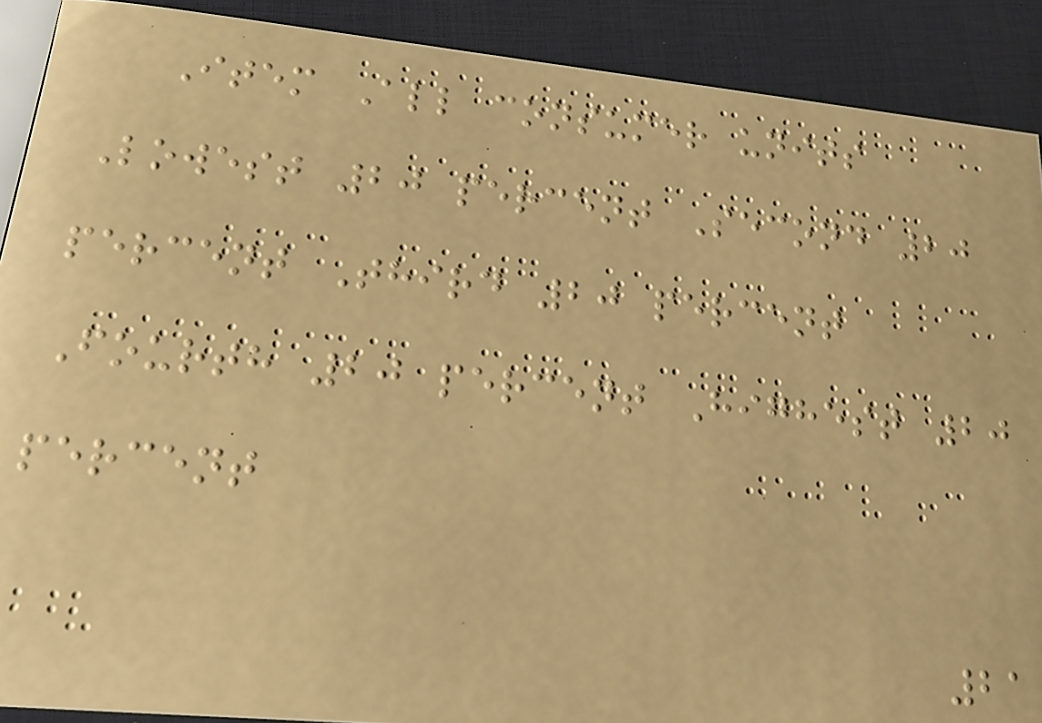Item All consumer units
Lowest 20 percent Second 20
percent Third 20 percent
Fourth 20 percent Highest 20
percent
21
